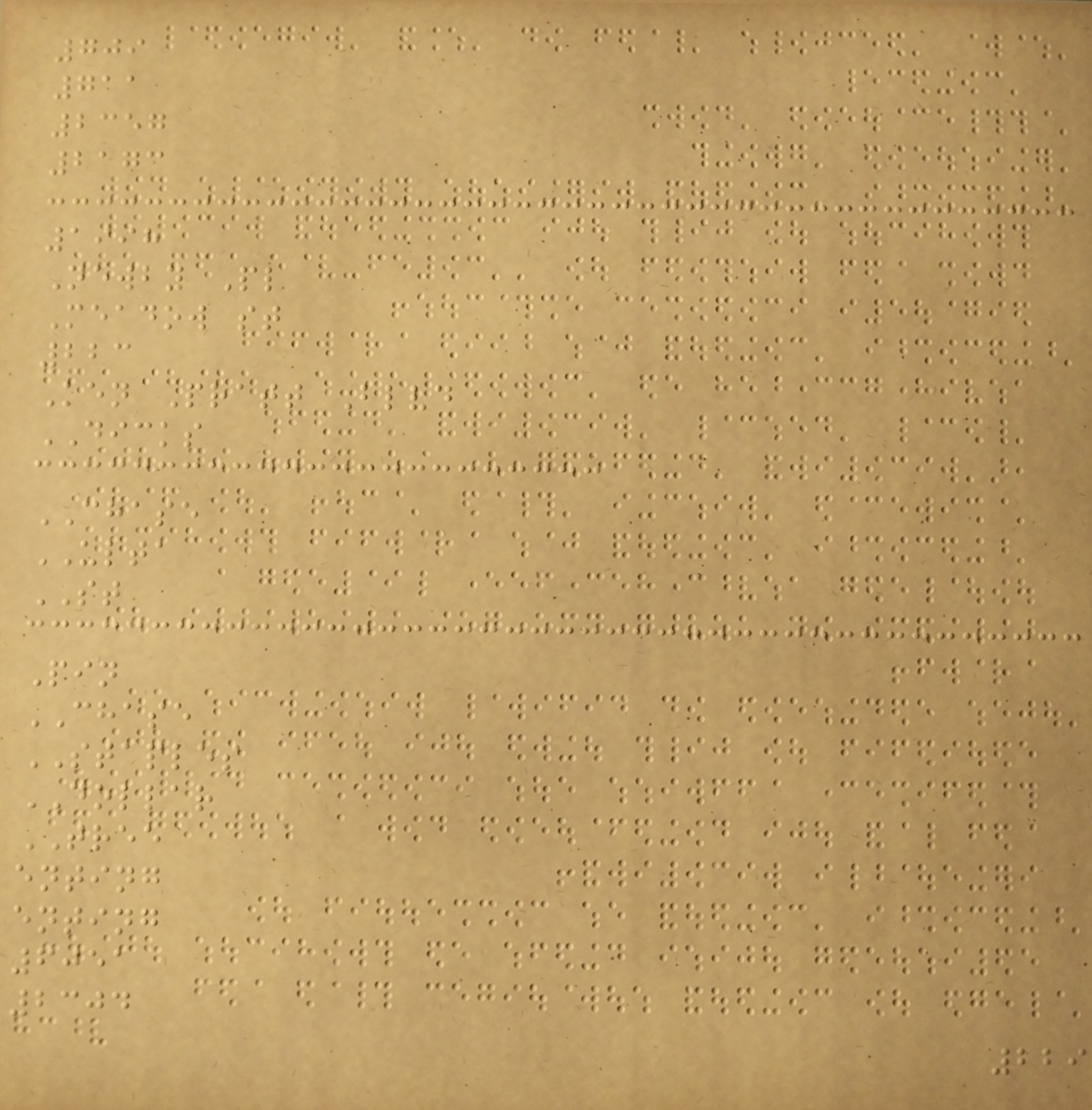709
711
2357
2173
1998
Newby Pl
Meadow st
223
Ken Pratt Blvd
DICKS
CHASE
ULTA
ST
Pin
CHASE
STAPLES
DOLLAR
TREE
enting
enting
6051
2304
229
